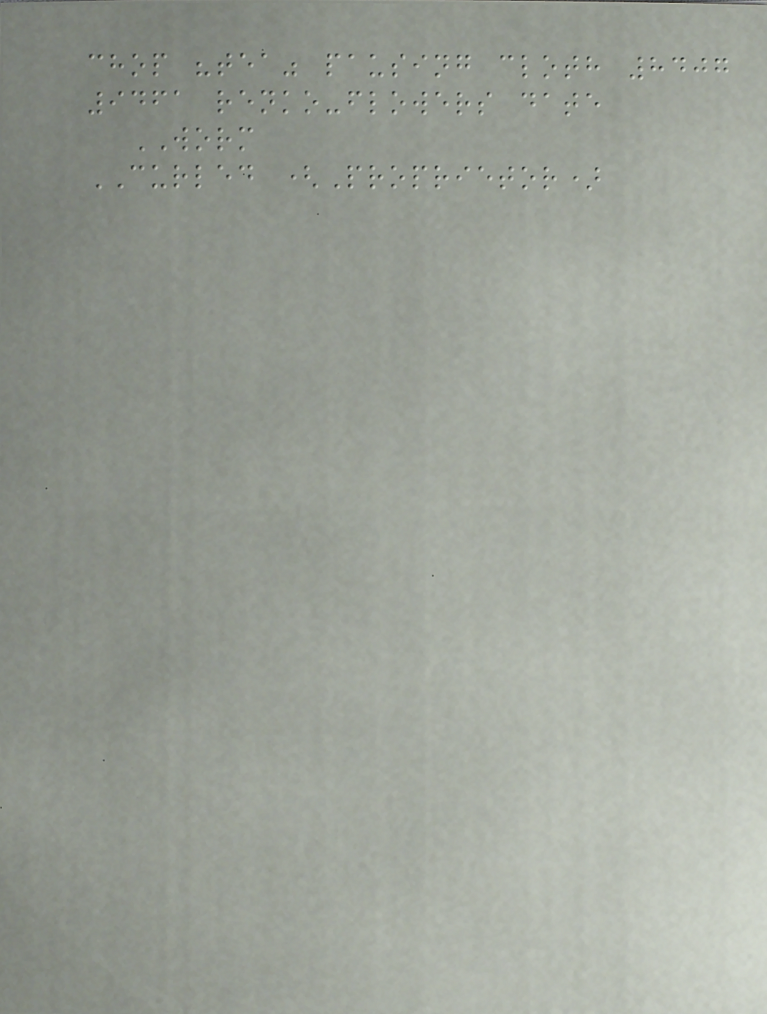chop "tea" pausing cloth 8407
9461 renko-flowers date
WORM
CURLED (Proprietor)
